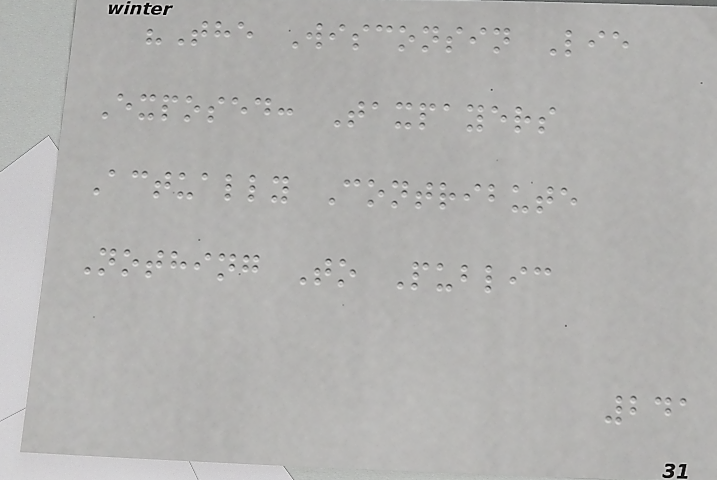"The Wisconsin Lie
Exposed: Taxpayers
Actually Contribute
Nothing To Public
241
